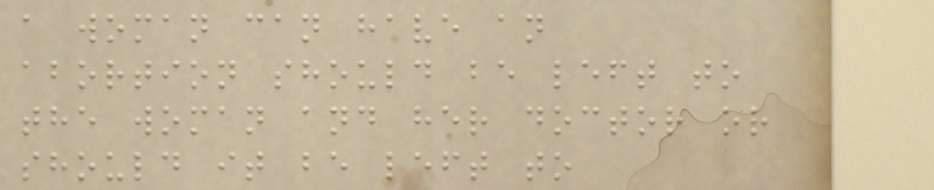a woman can have an
abortion should be left to
the woman and her doctor or
should it be left to
